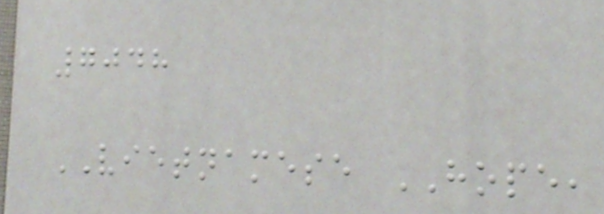7048
VIETNAMESE HOPE,
